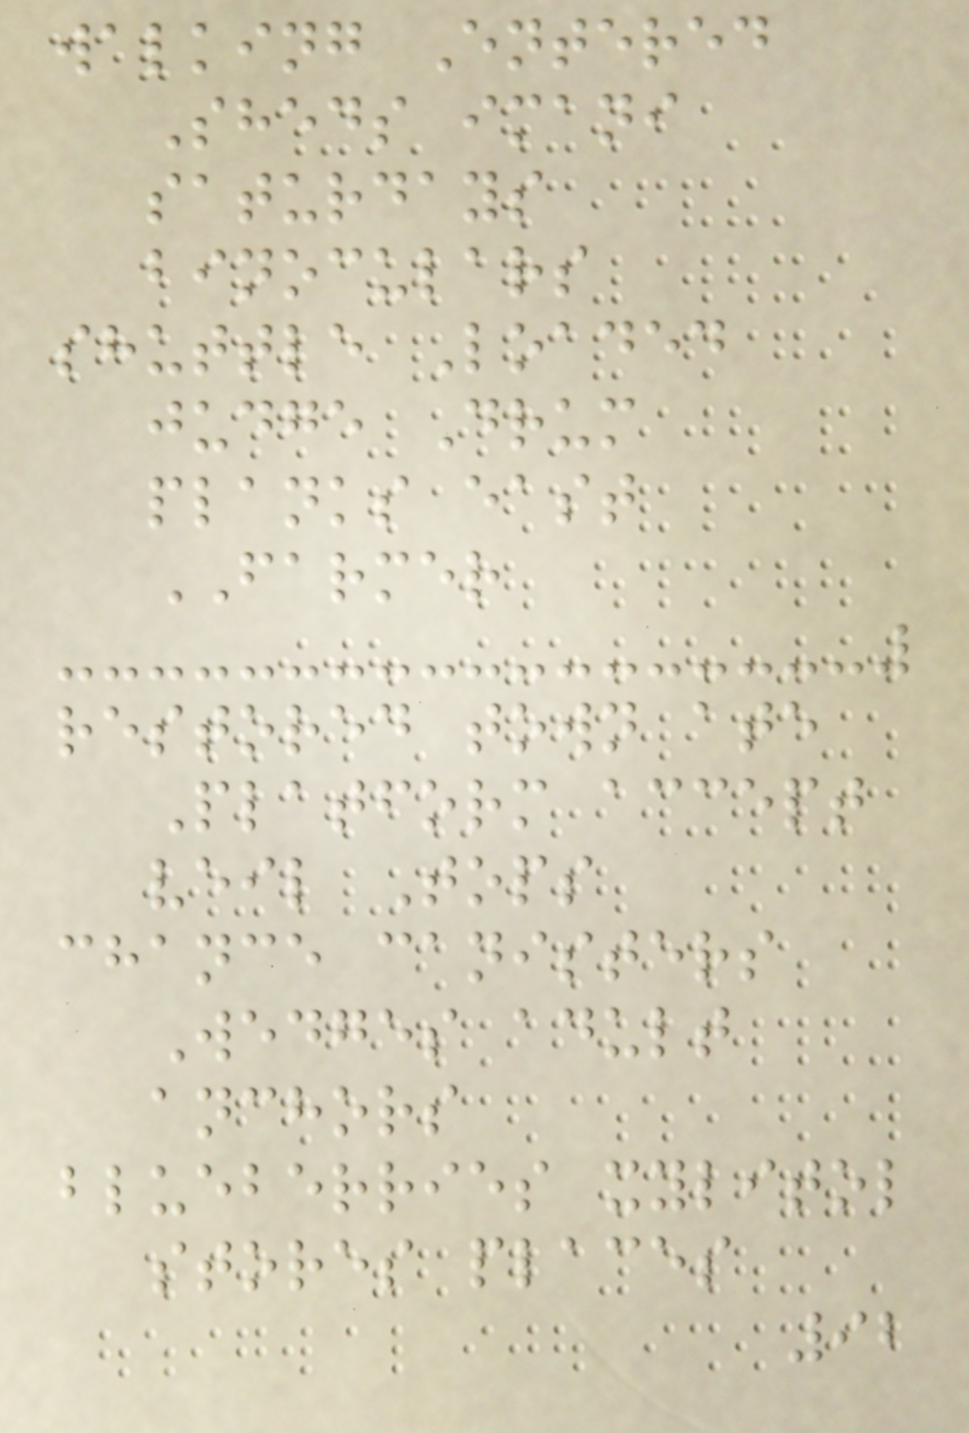walking Entered
Sheds imani
saturdays
binoculars
shuttle Loaded
judge Drum
planks east
FARMER
restored town ate
Platform accept
veil Tops
chance canisters
Wedges adult
anchors
blueberries xylitol
stores places
92
